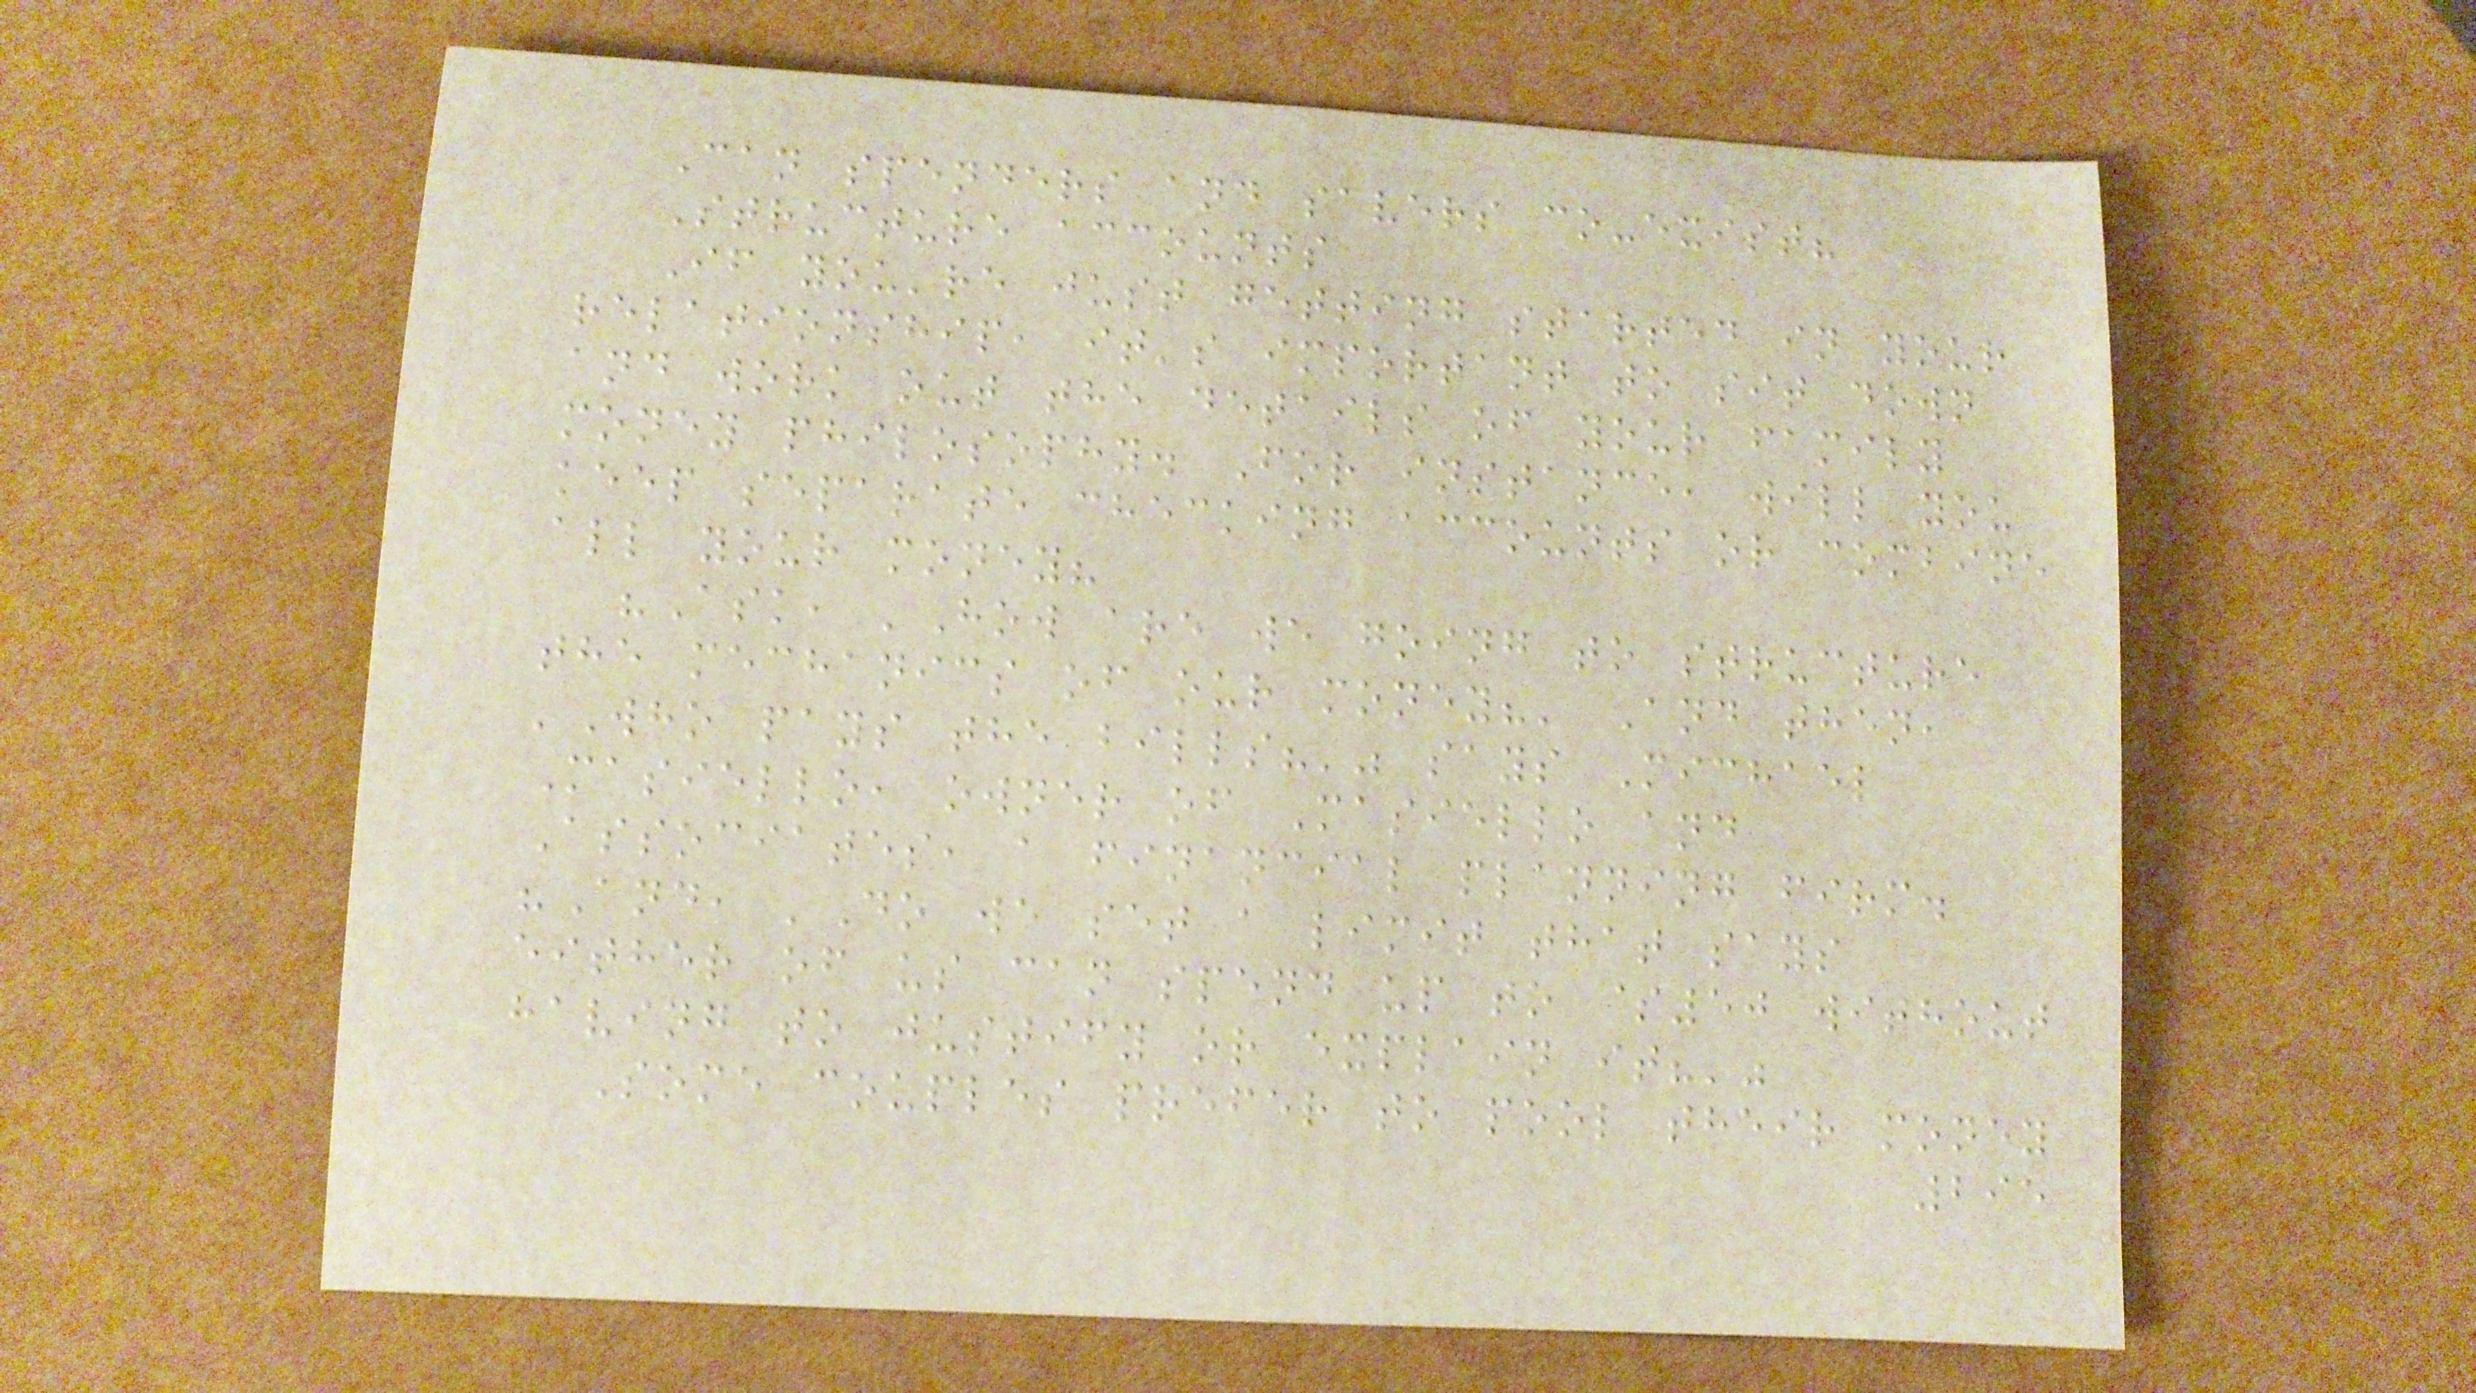Can spenders and savers co-exist?
Structure accounts
If you're just getting started in your
relationship, it's important to sit down
and work out the details of your family
money philosophy. For instance, will you
keep separate checking accounts or combine
all your money?
"Ask, 'How are we going to structure
the mechanics of our money?' And then,
'Who pays the bills?'" says Michael
Masiello, owner of Masiello and
Associates, a financial planning firm.
"And, 'Do we set a limit that says
either of us can spend up to $50 without
having to justify or explain it?'"
Some couples prefer to pool their money
295
